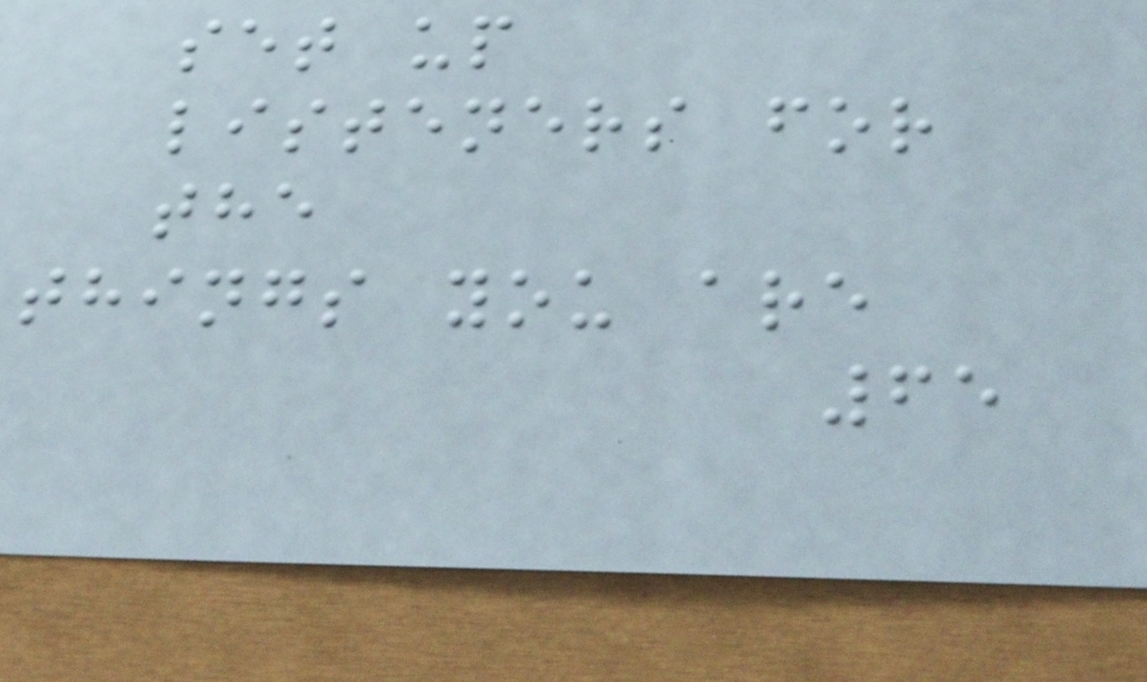set up
listeners for
the
things you are
65
